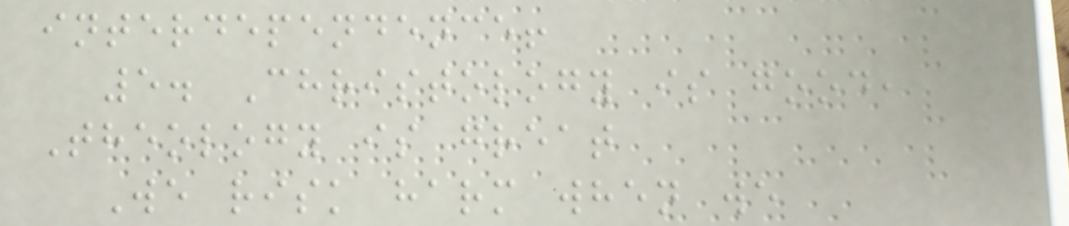interdependence!
5. Christology is good,
Theology is great
We risk harm when we
